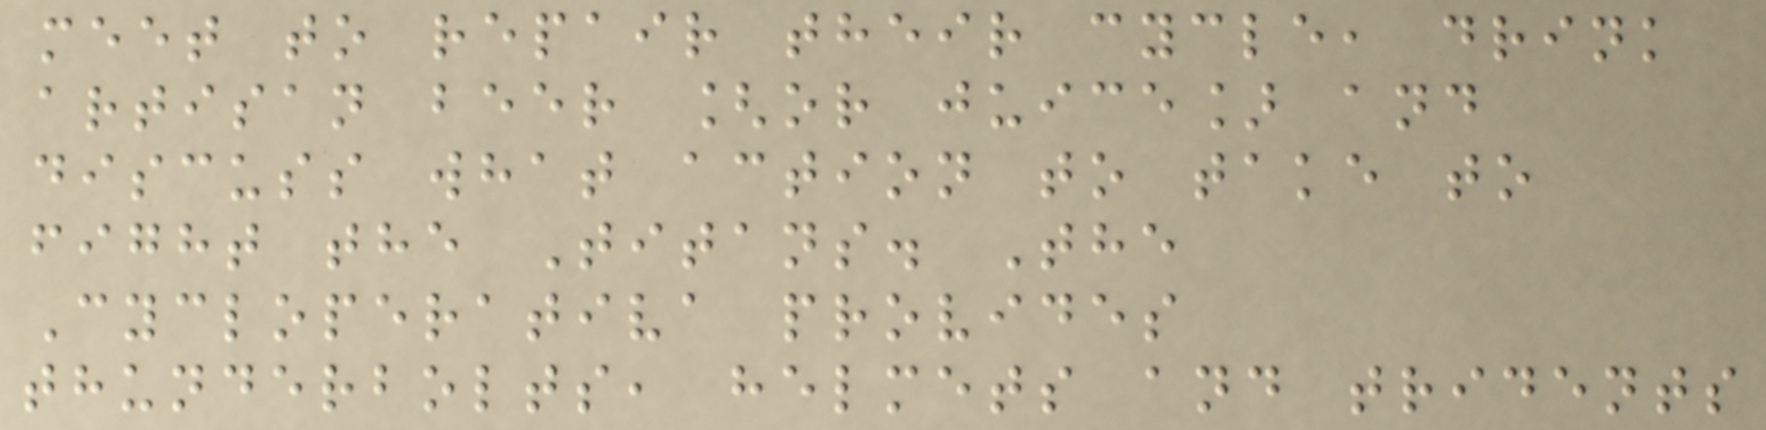meet to repair their cycle, drink
artisan beer [or juice] and
discuss what action to take to
fight the Titans. The
Cycloperativa provides
thunderbolts, helmets and tridents
